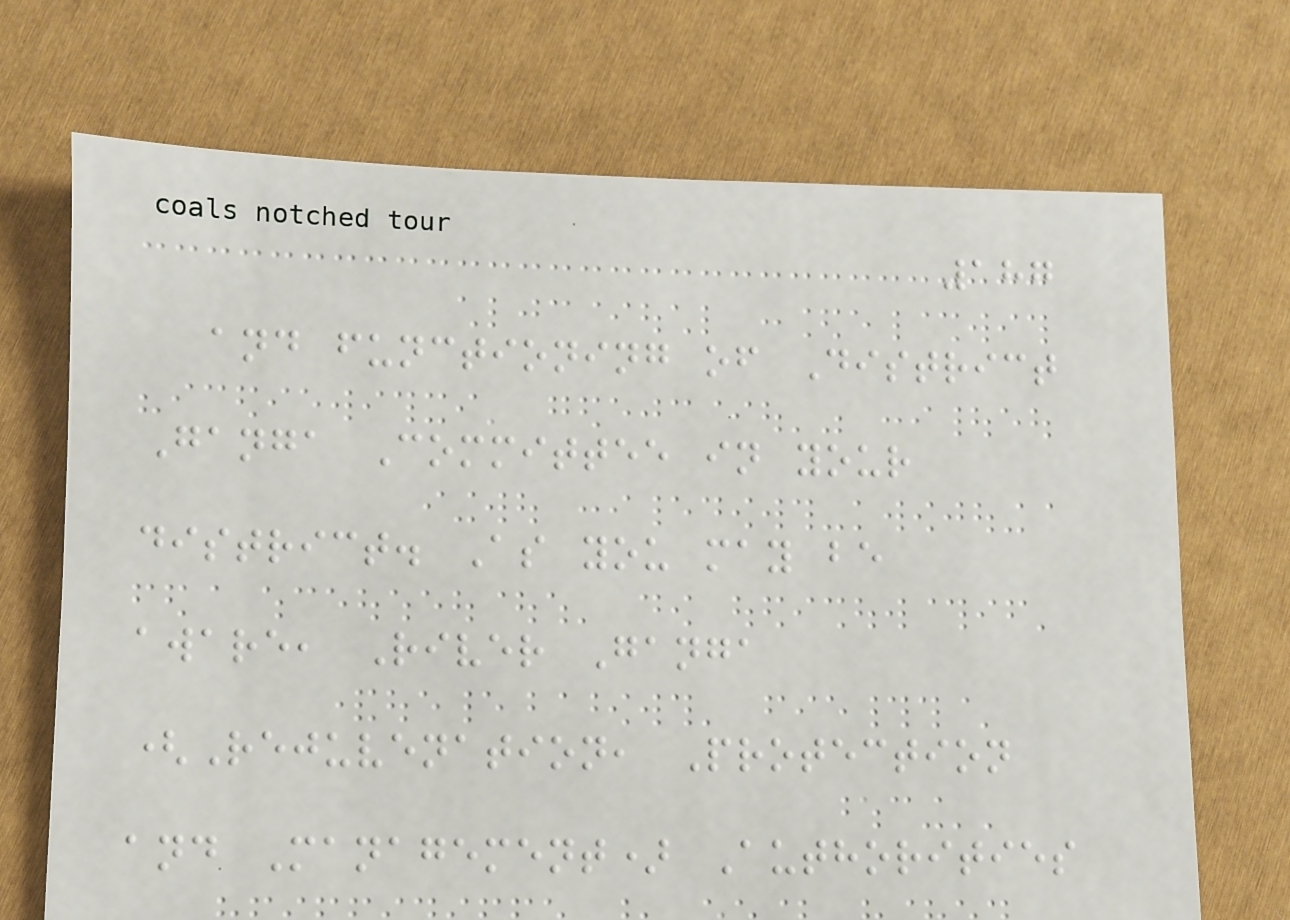187
and functioning of District
Ganga Committee in your
district. As you may be
aware, River Ganga
(Rejuvenation, Protection
and Management) Authorities
